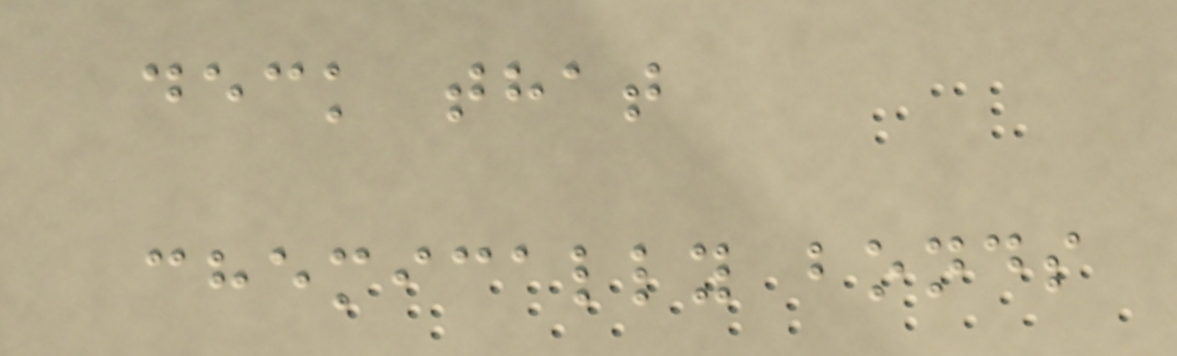deck that
chemically bonds
